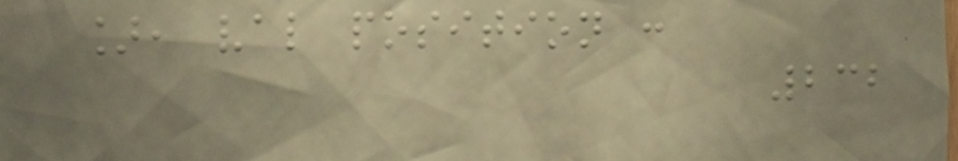], val position :
232
